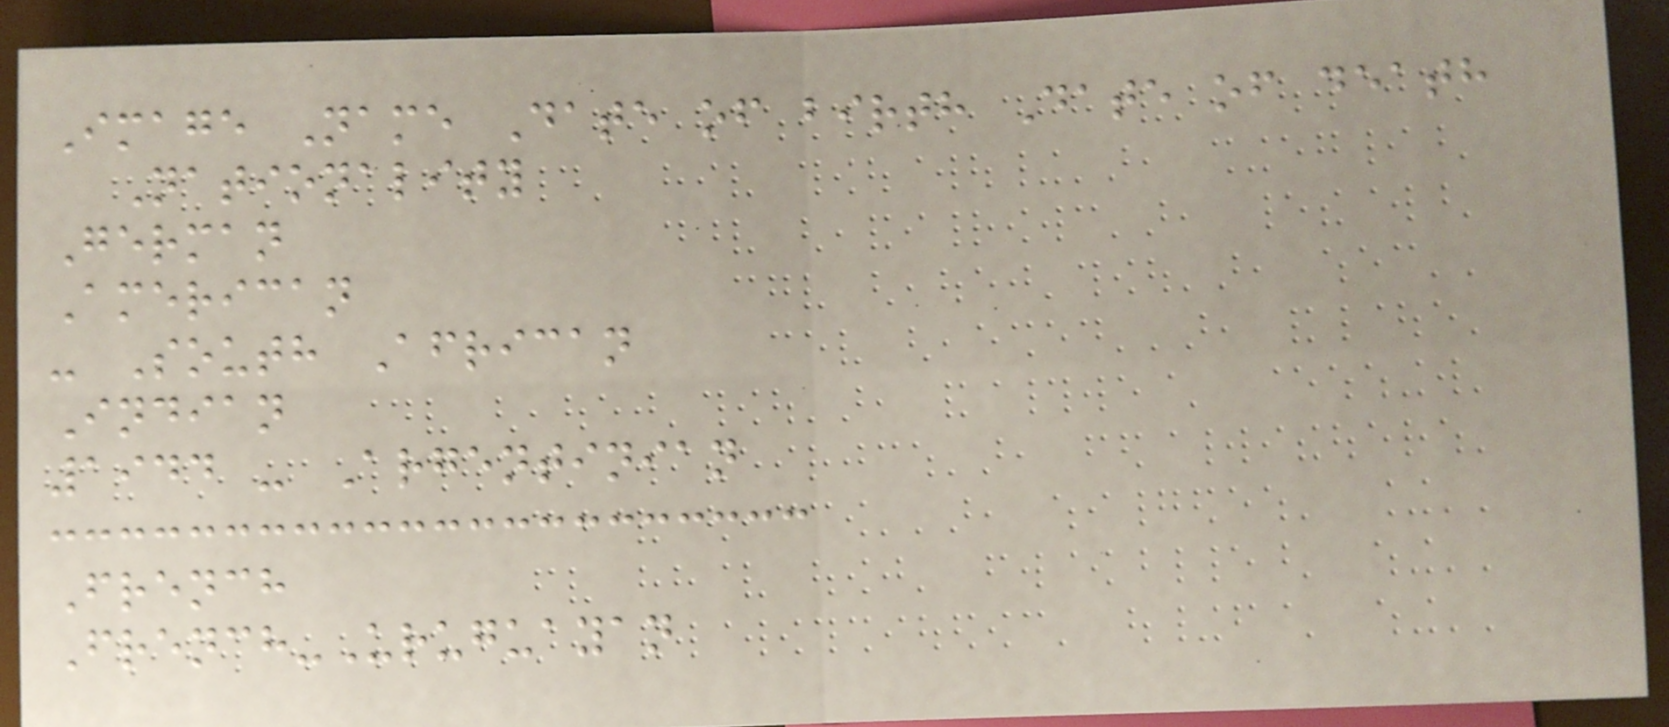Image Name Date of birth Date of death
Nationality
German
American
- South African
Indian
1944 - Argentinian
French
French-Uruguayan
